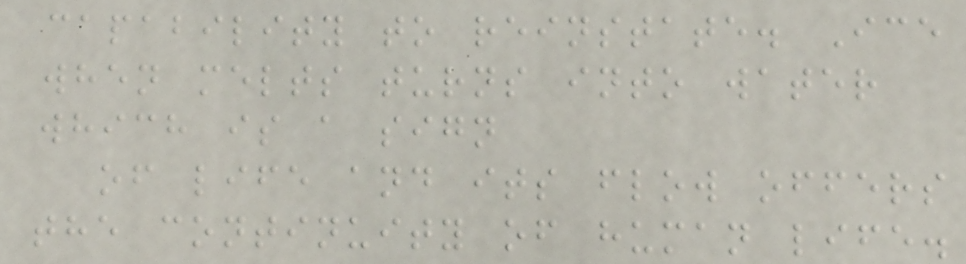capability to reinstate. Ice
when melts turns into water
which is a sign
of life and its flow offers
the continuity of human life.
